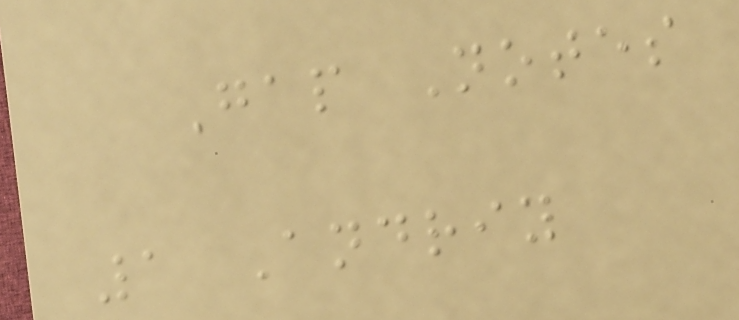Gap Notes
1 Andriy
